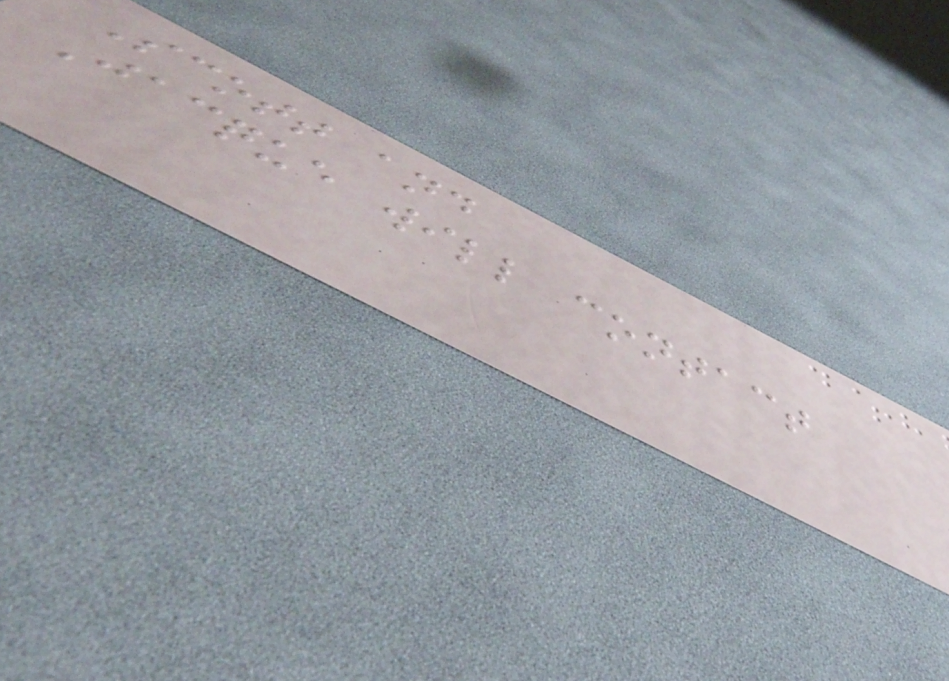Scott and
Jacque will contact
